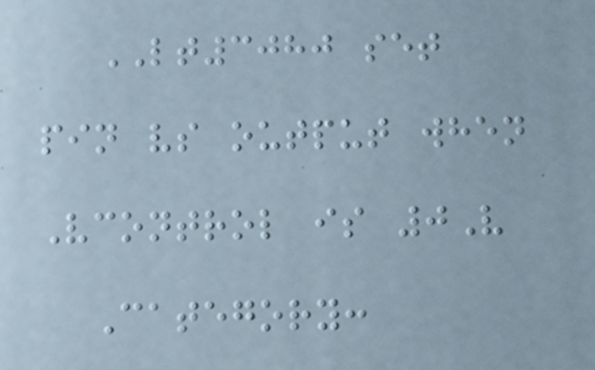LT3080 set
pin vs output when
Vcontrol is 0V
Category:
